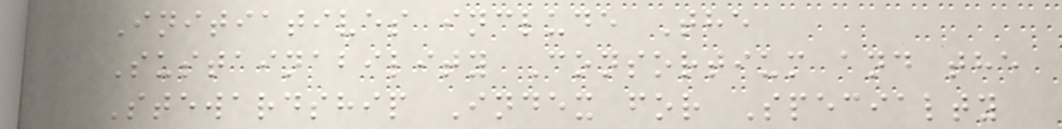Initiatives include The
Sustainability Consortium and the
Stewardship Index for Specialty
